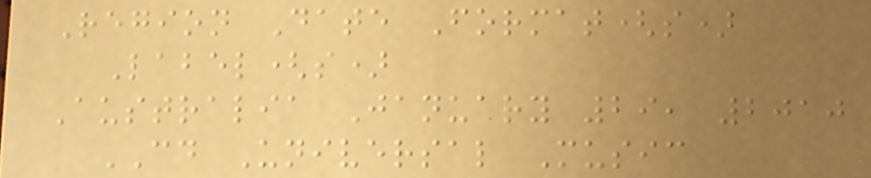Region Date Format(s)
Label(s)
Australia January 29, 2010
CD Universal Music
